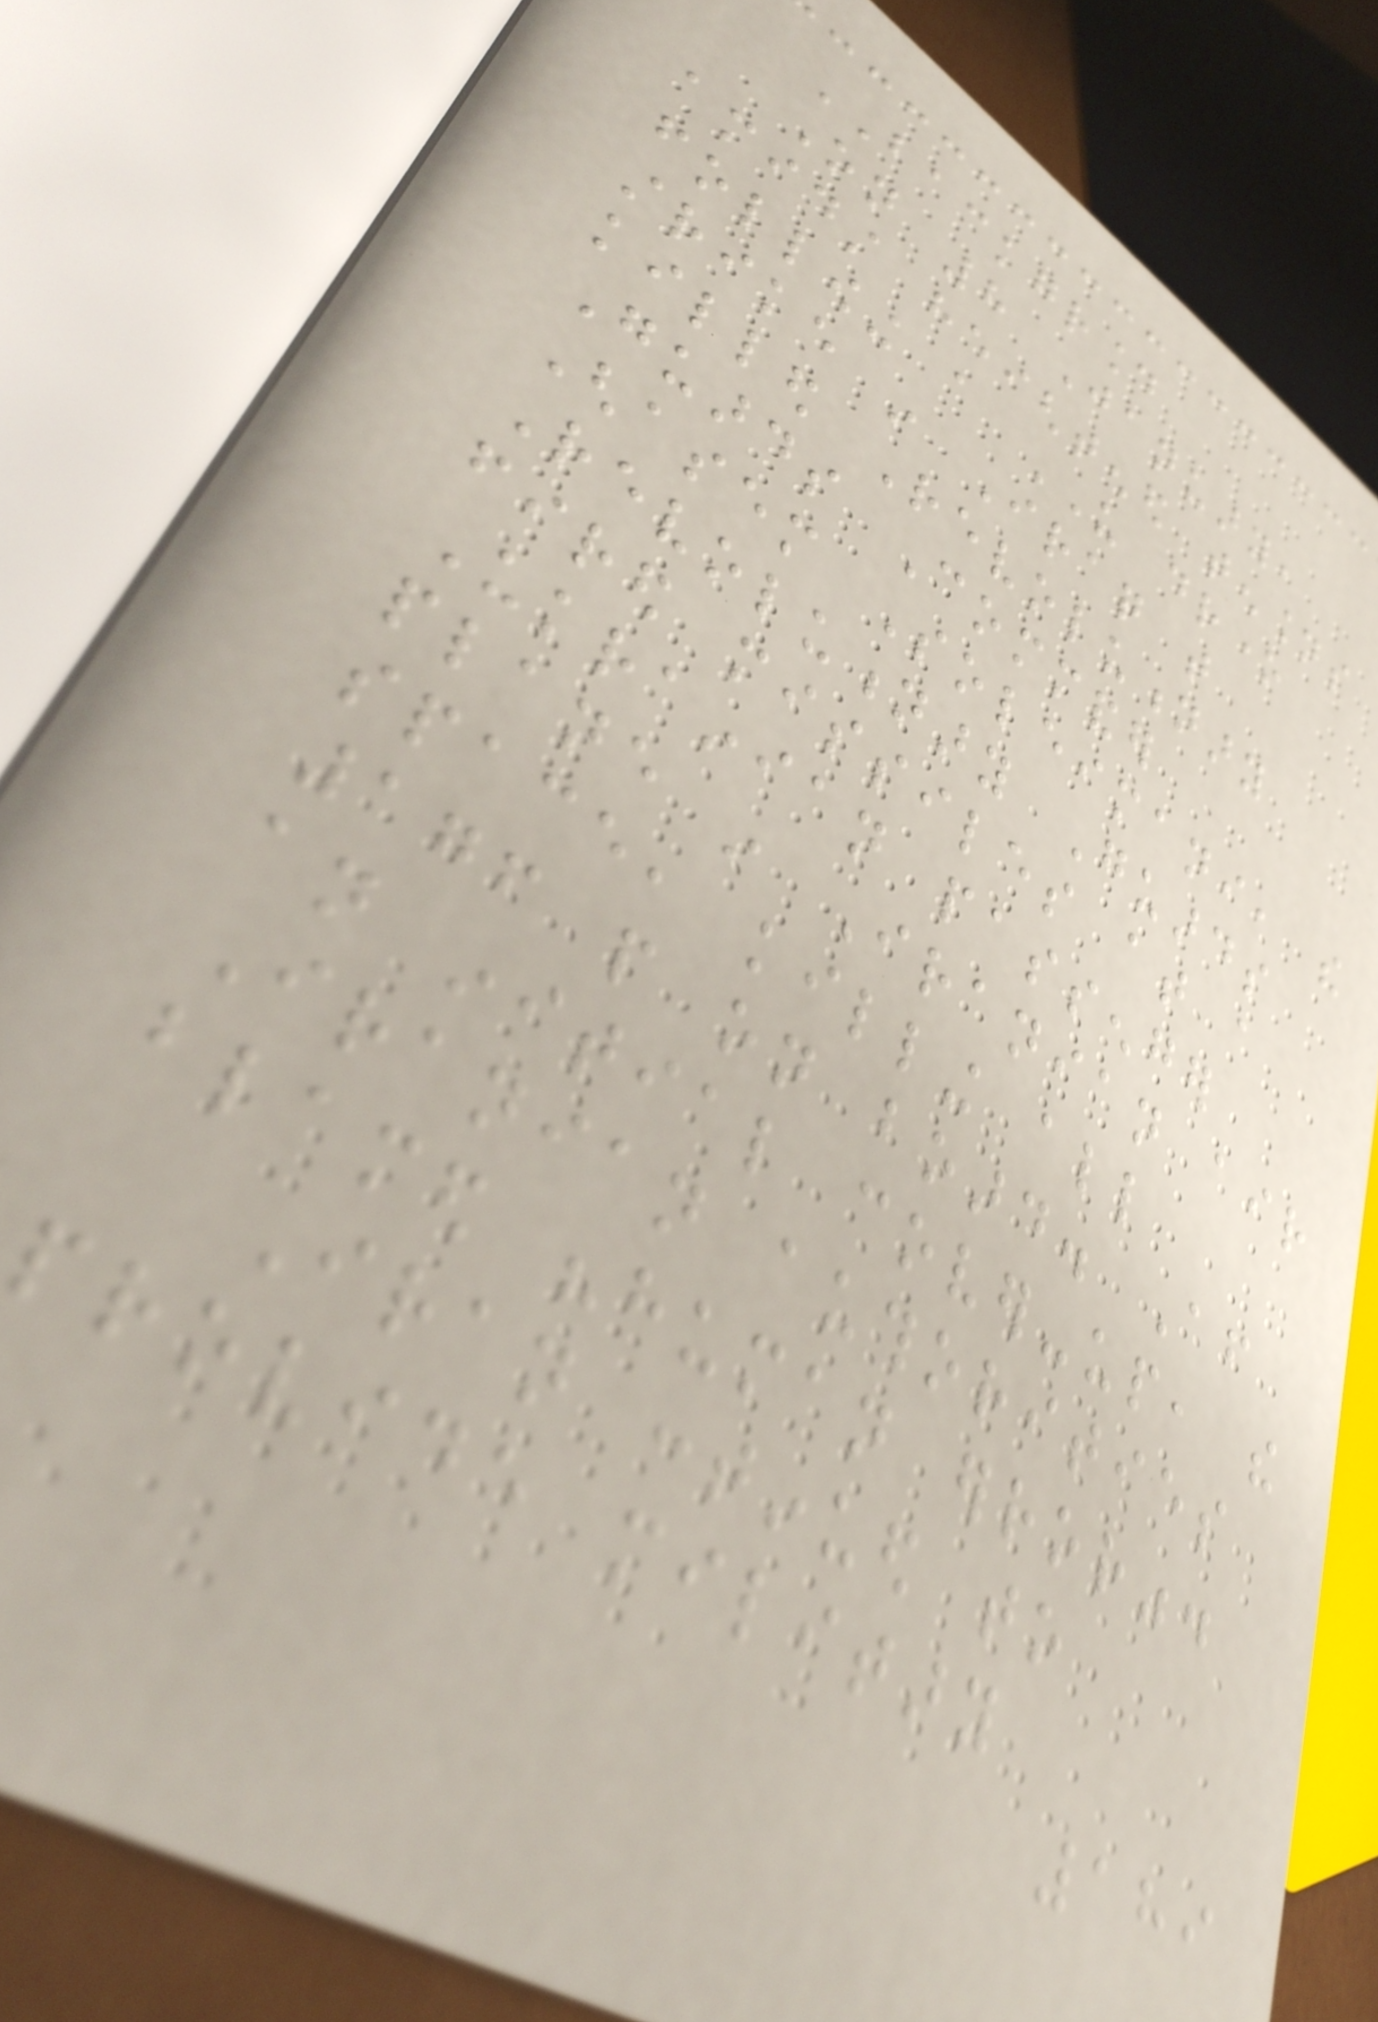BACKGROUND
On 8 January,
amidst heightened tensions
following a US drone
strike in Iraq that
killed Revolutionary
Guards Commander
Ghasem Soleimani, the
Revolutionary Guards
fired missiles at a
Ukrainian passenger
plane in Iranian air
space, killing all
176 people on board. After
an initial cover-up, the
Iranian authorities
blamed "human error".
Iran continued to
provide military
189
